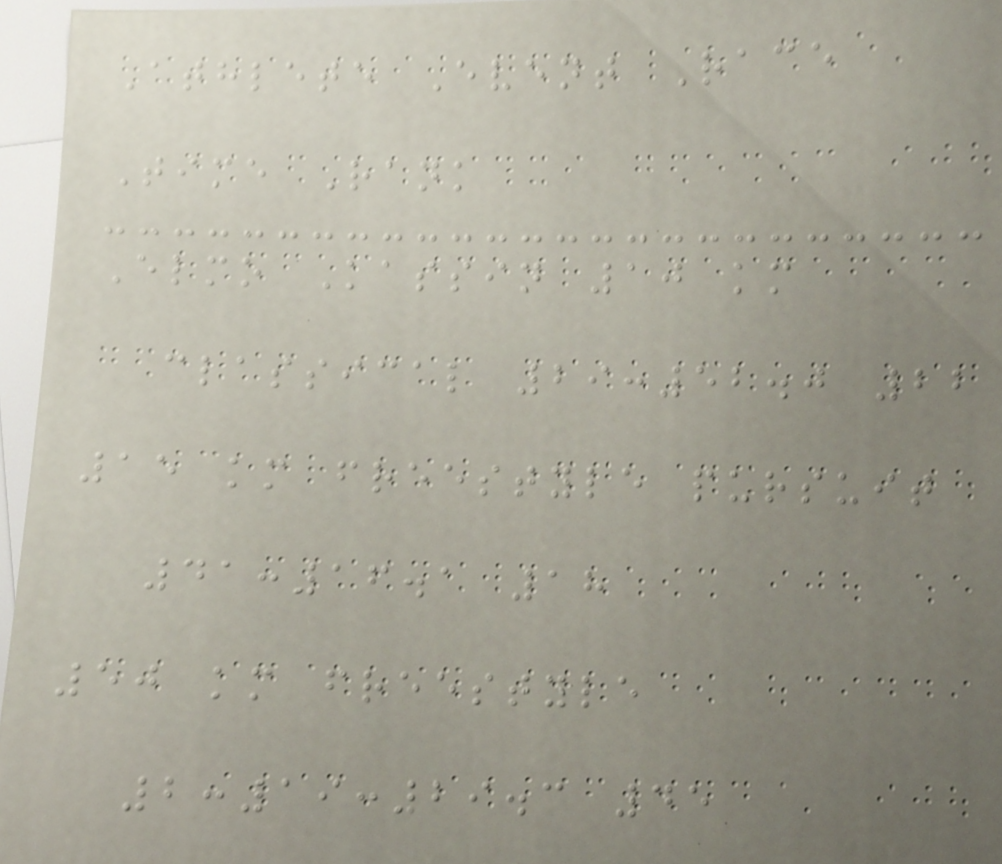Athlete Event Race
Time Rank
Elmo Kassin 10 km
classical 29:52.0 22
15 km freestyle pursuit
41:16.1 18
50 km freestyle
2:19:29.3 45
